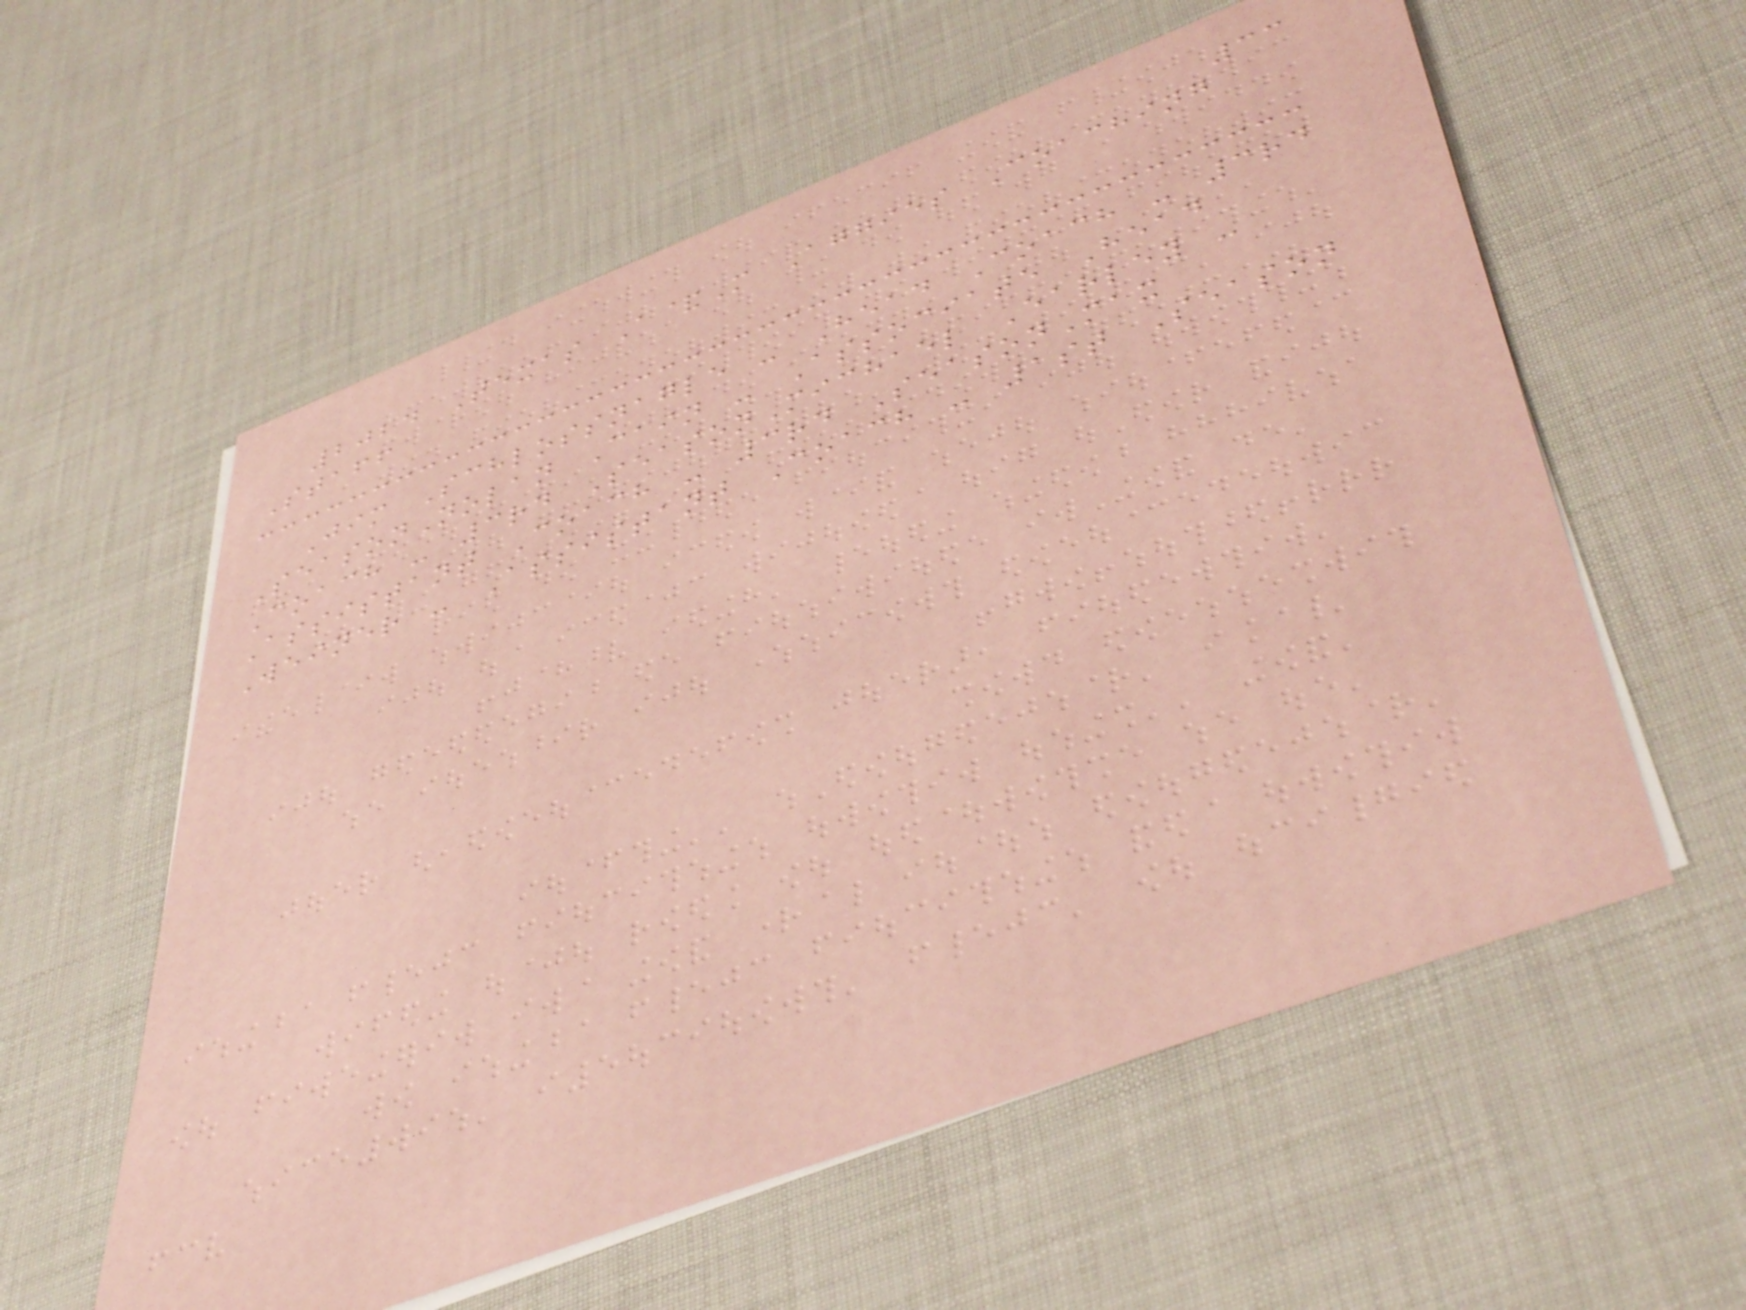33
2024 Texas A&M Aggies Coaching
Staff
Jim Schlossnagle - Head Coach - 3rd
SeasonNolan Cain - Associate Head
Coach - 3rd SeasonMichael Earley -
Assistant Coach - 3rd SeasonMax
Weiner - Assistant Coach - 1st Season
